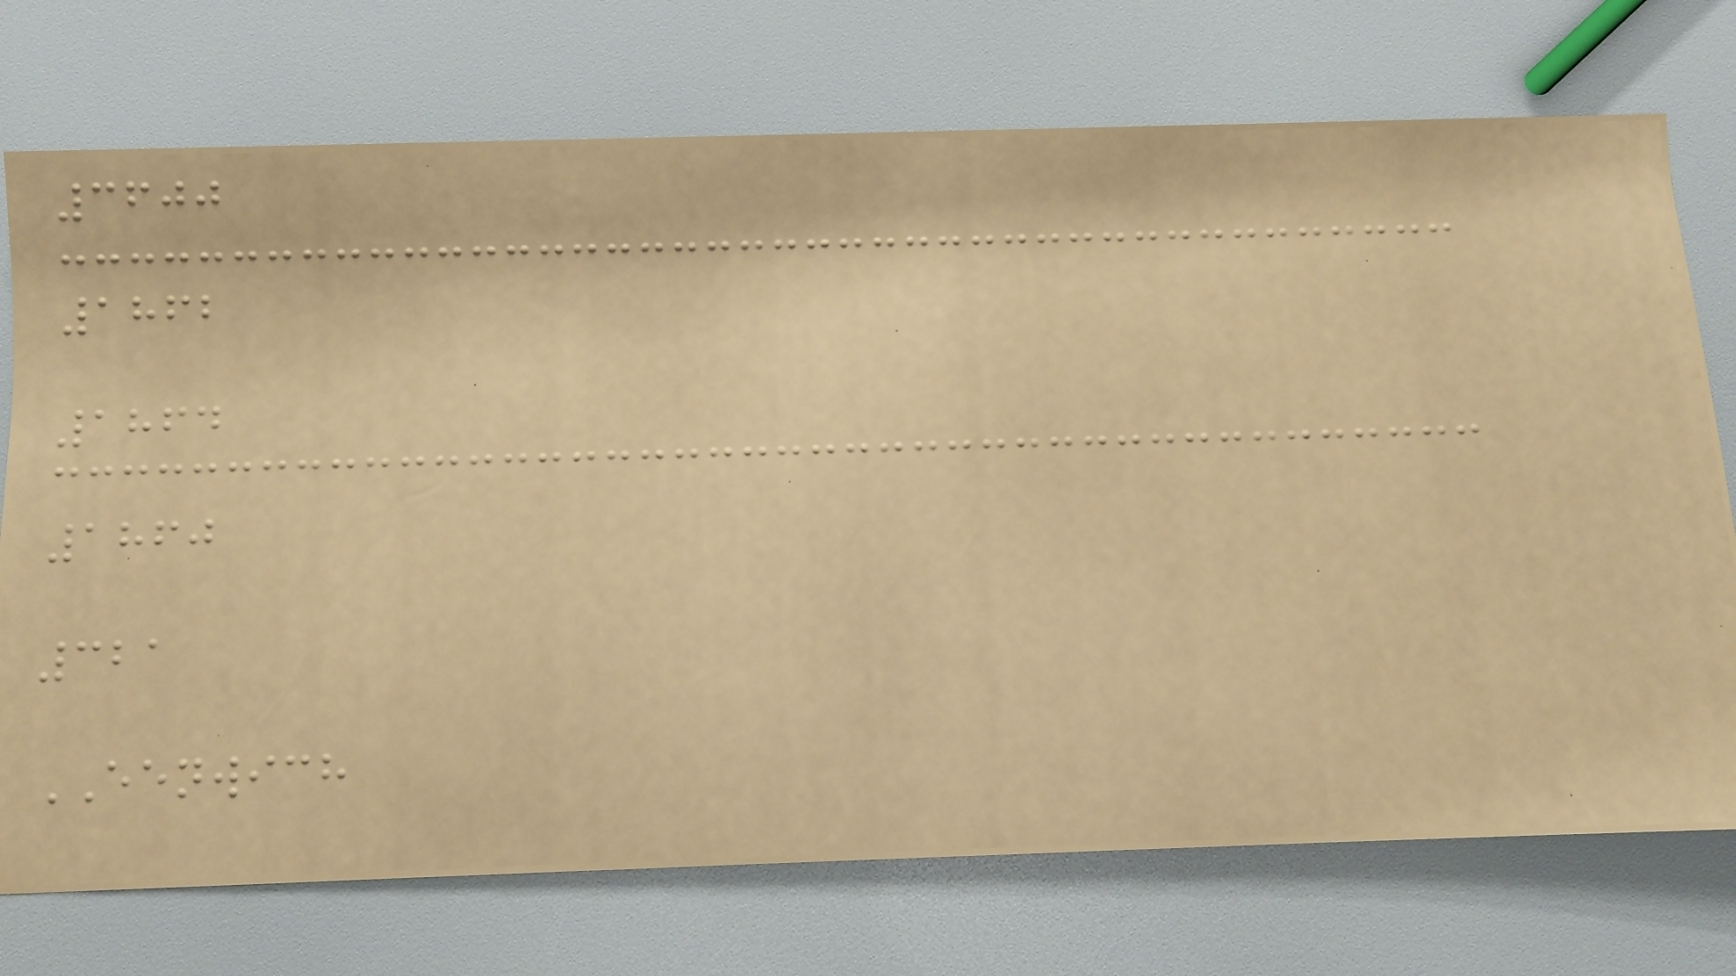3600
1862
1864
1860
321
EENWICH
